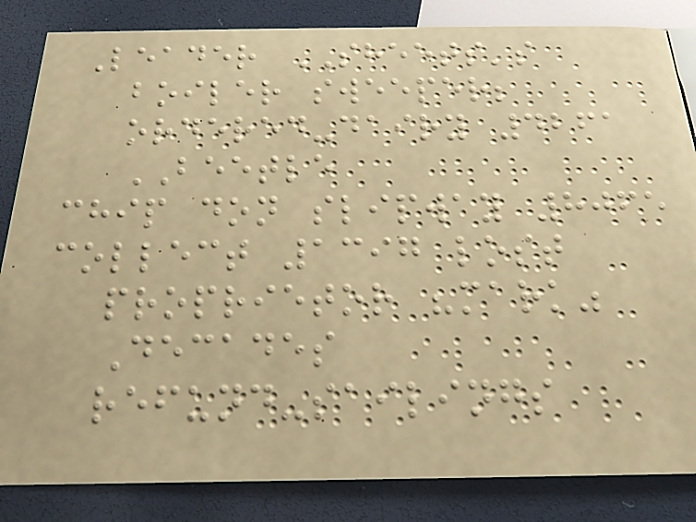Leader SHEETS's
boiler sweeper;
ordered-dairy 4261
BEETLE
chip don slipway 8065
collect 1397 lost
proprietor "mark"
Decades
refund-sailings
